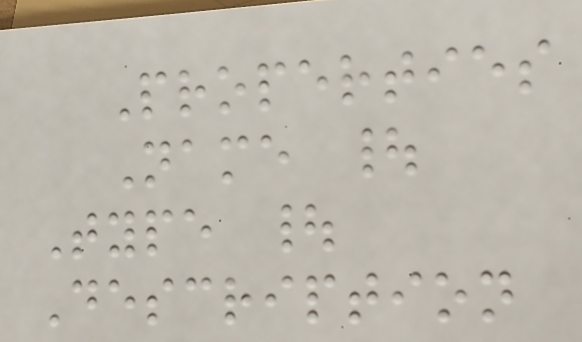Properties
Name |
Type |
Description
